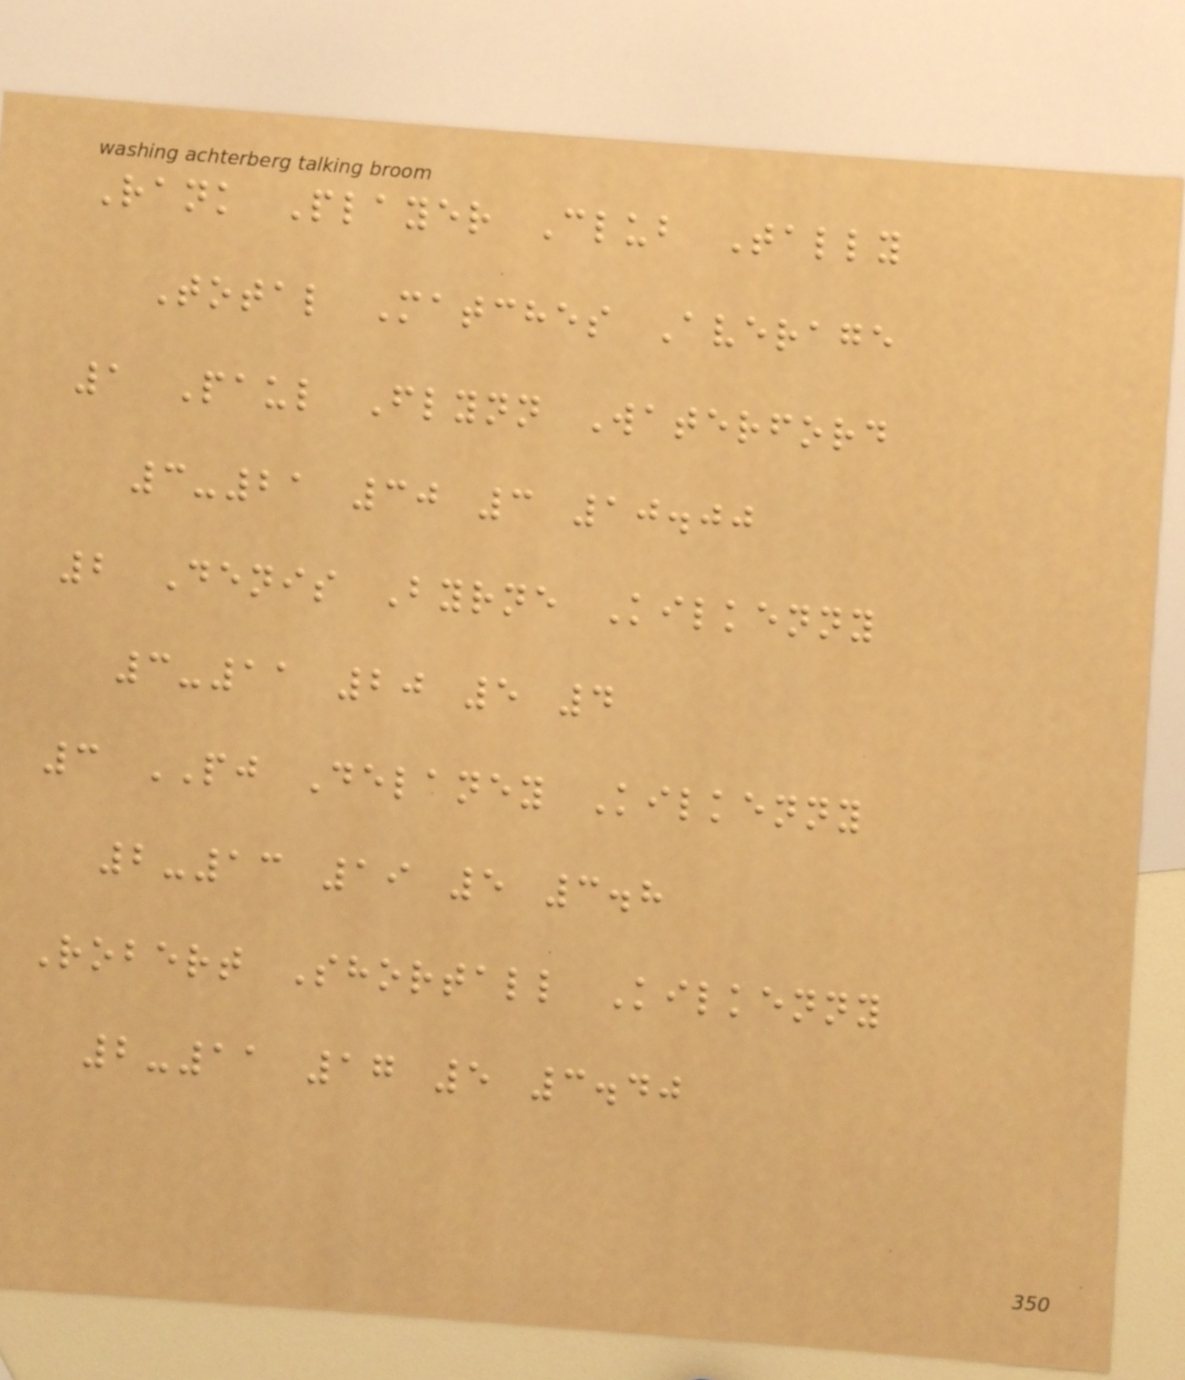Rank Player Club Tally
Total Matches Average
1 Paul Flynn Waterford
3-21 30 3 10.00
2 Denis Byrne Kilkenny
3-11 20 5 4
3 PJ Delaney Kilkenny
2-13 19 5 3.8
Robert Shortall Kilkenny
2-11 17 5 3.40
